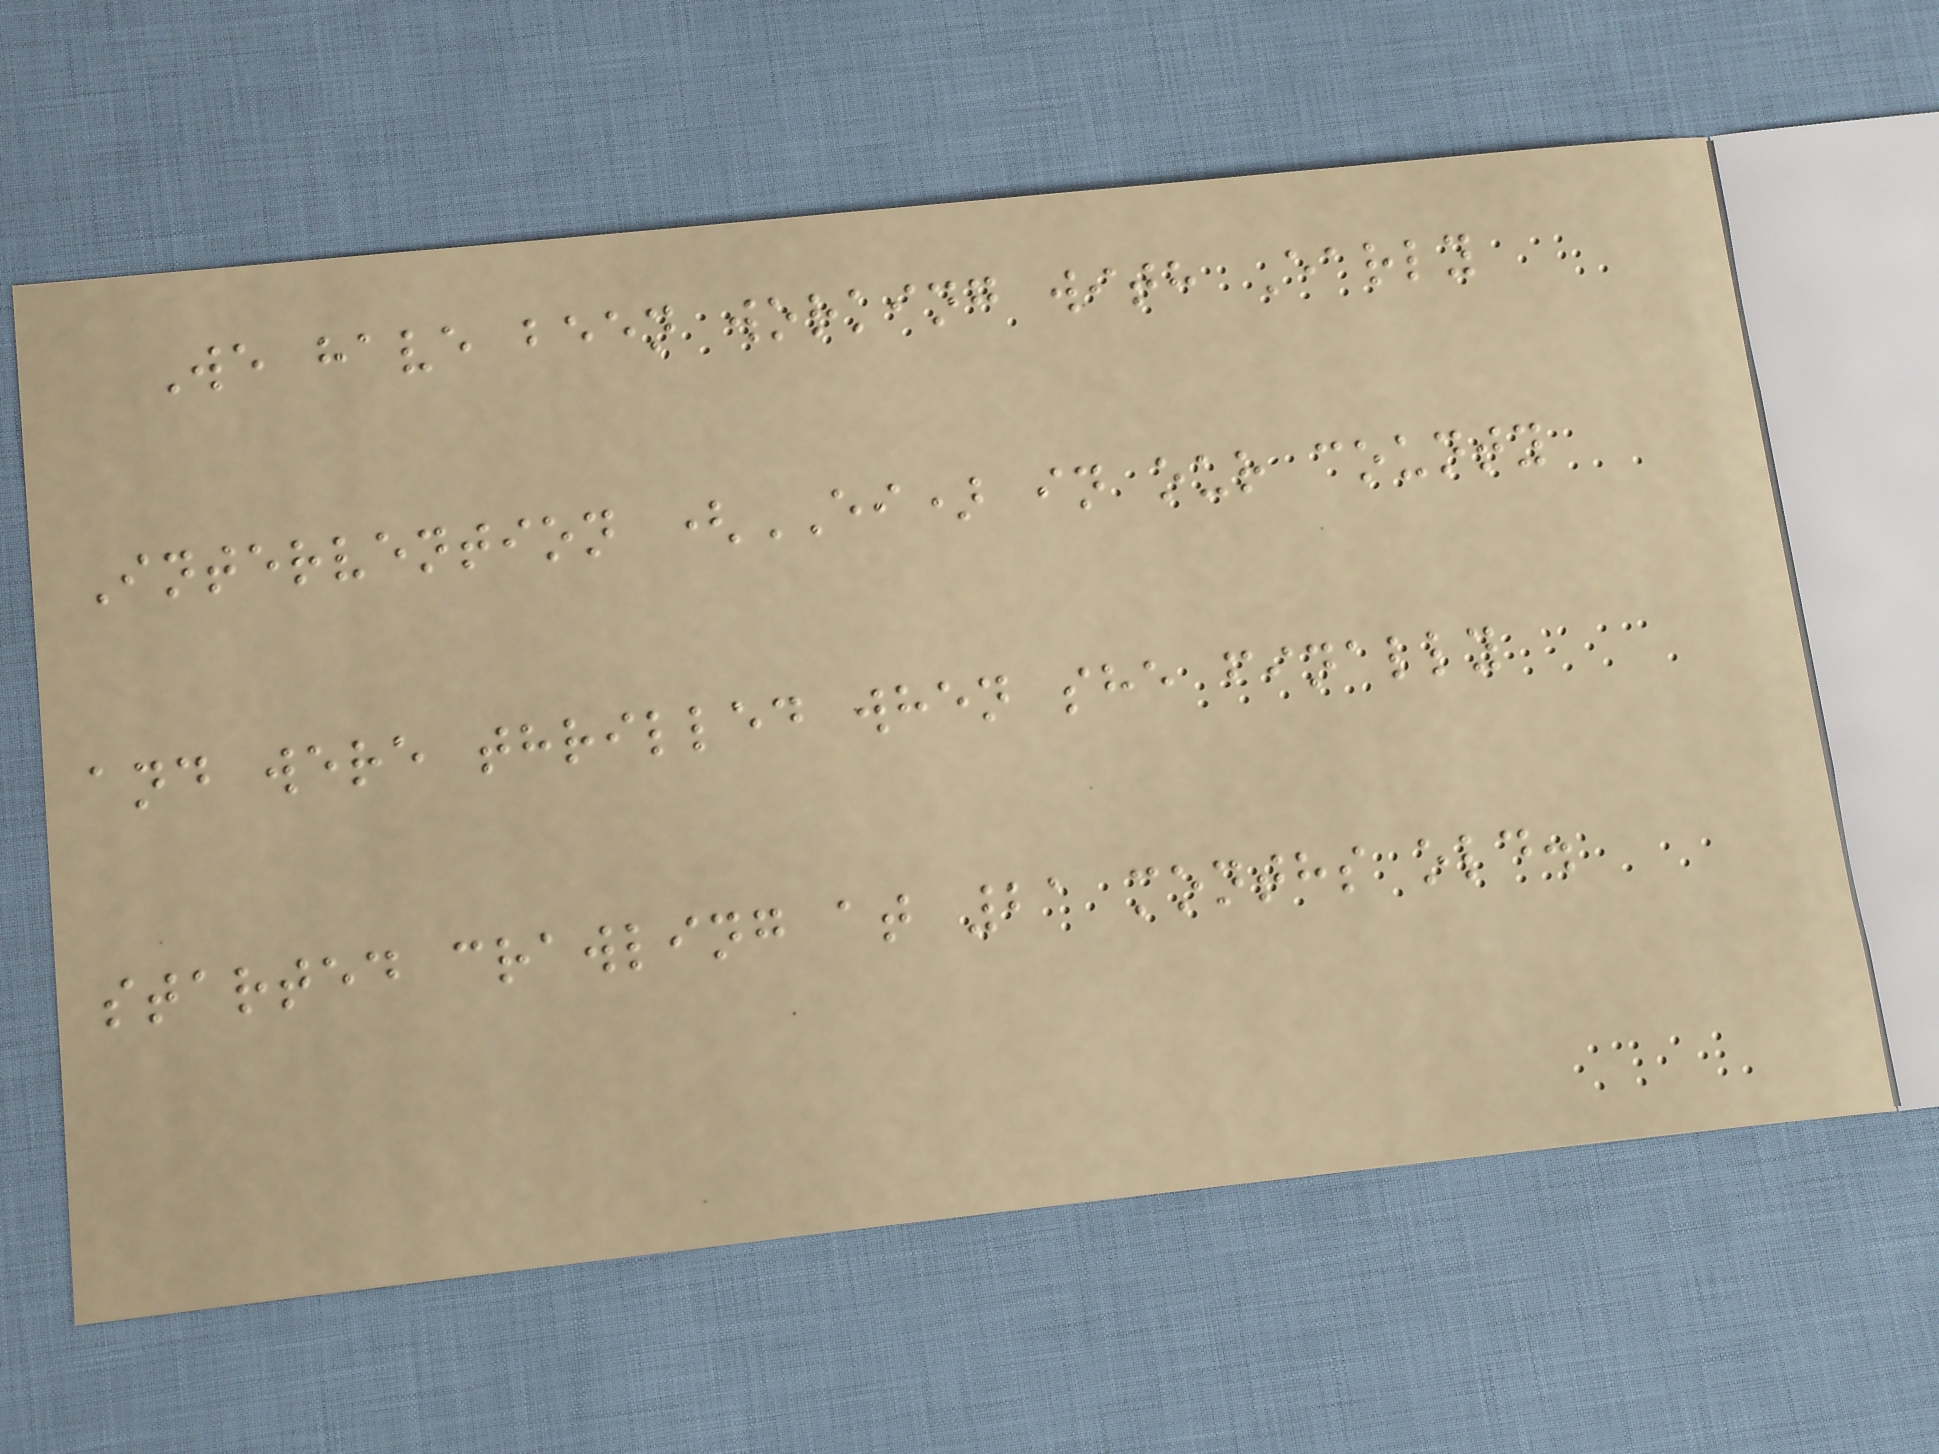We have been working with Early
Intervention (EI) in our county
and were thrilled when she finally
started crawling at 21 months old.
